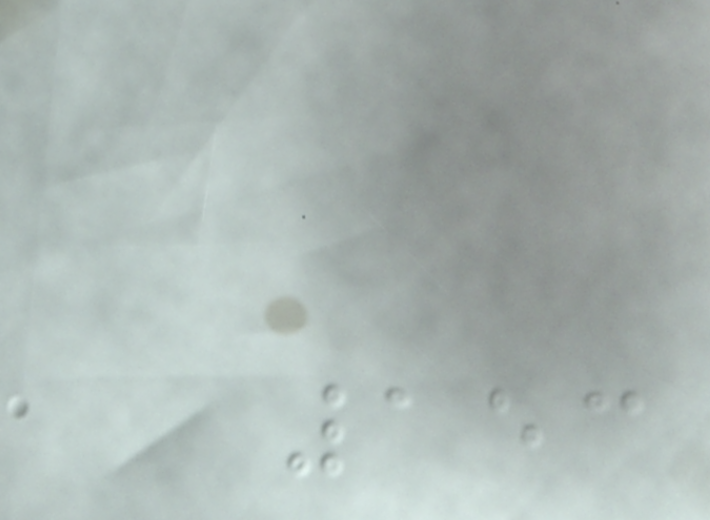153
